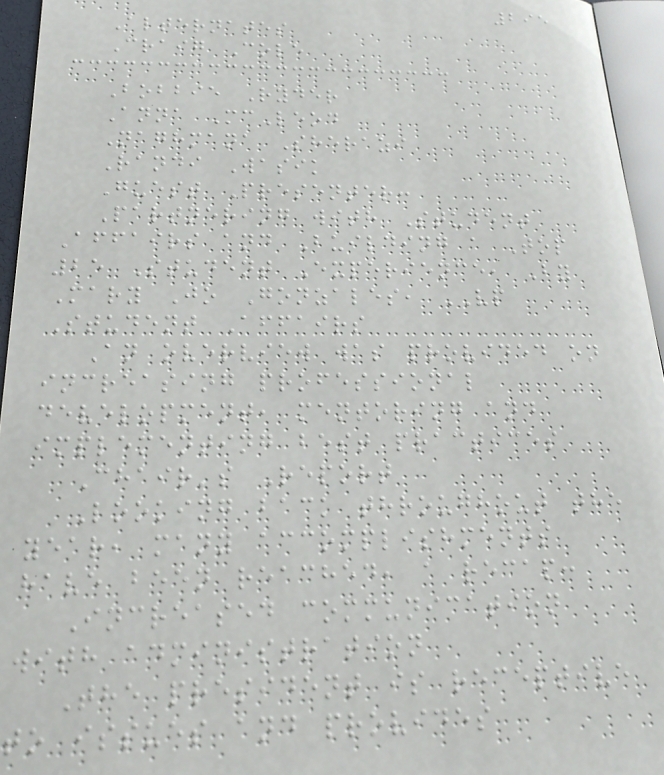295
Alternates
Craig Cole
Bobbie Ryder
Anna McLeod
Naghmana Sherazi
Randi Wasik
Guest Presenter:
Partnering with Student
Affairs and Building a Top
25 Student Experience, By
Mary Jo Gonzales, VP
Student Affairs
An overview was provided on
increasing professional
development, mentoring and
implementing best practices
Chair's Report
Looking back throughout the
year, many accomplishments
have been reached, a recap:
Increased communication
with administration
The president is receptive
to issues and provides
